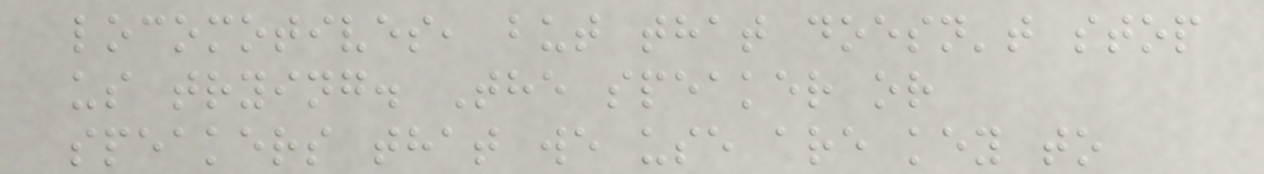locomotives, but that doesn't stop
us trying. The speaker or
speakers that we use are key to
